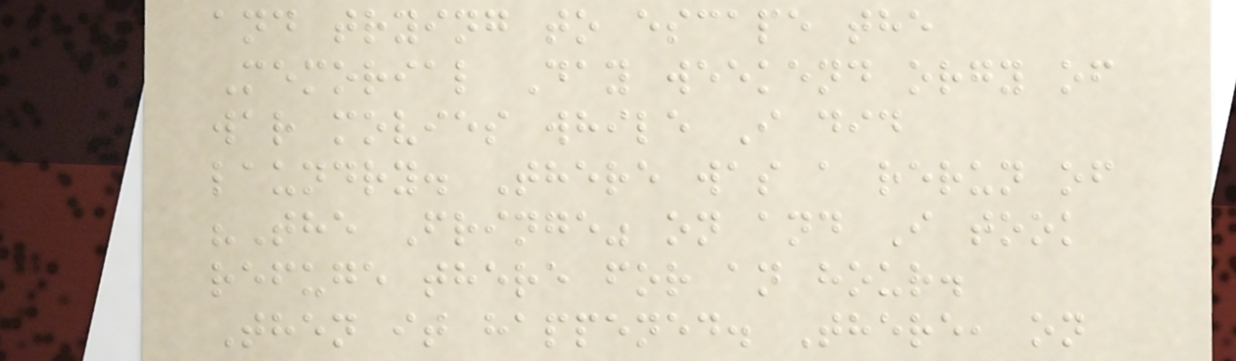and trying to escape the
Memorial Day weekend orgy of
war movies while I did
laundry. There was a rerun of
"The Fringe" on and I took
refuge there for an hour.
Then it happened. There, on
